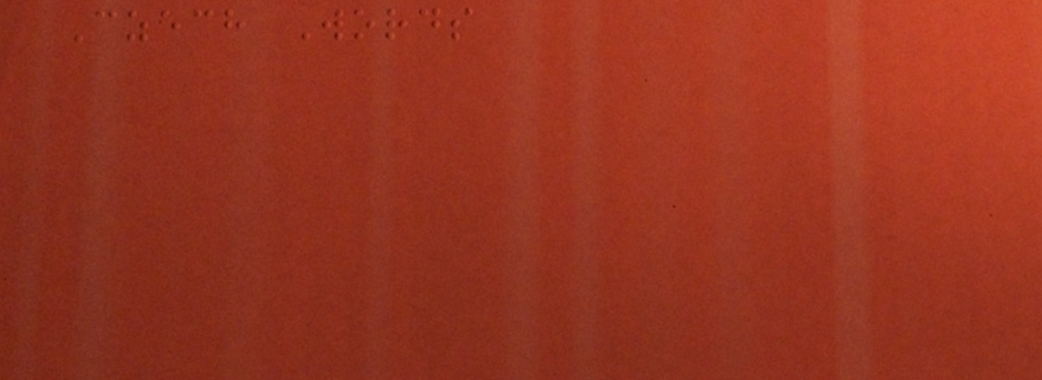Czech Words
